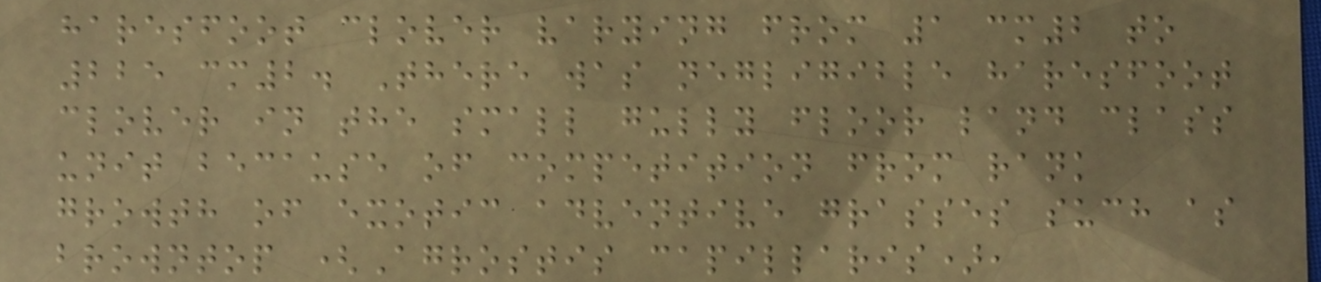haresfoot clover varying from 1 cm2 to
225 cm2. There was negligible haresfoot
clover in the small gully floor land class
unit because of competition from rank
growth of exotic adventive grasses such as
browntop (Agrostis capillaris),
